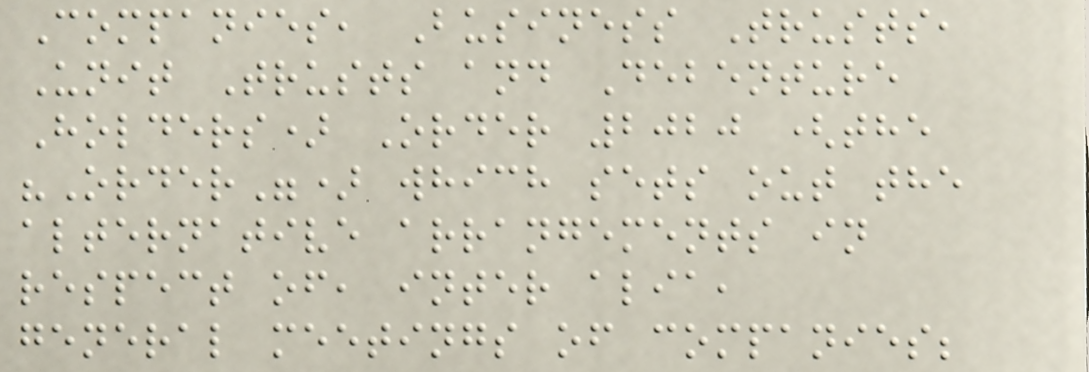Companies, Business Trusts,
Unit Trusts and Debenture
Holders) Order 2020 (the
"Order") which sets out the
alternative arrangements in
respect of, inter alia,
general meetings of companies;
